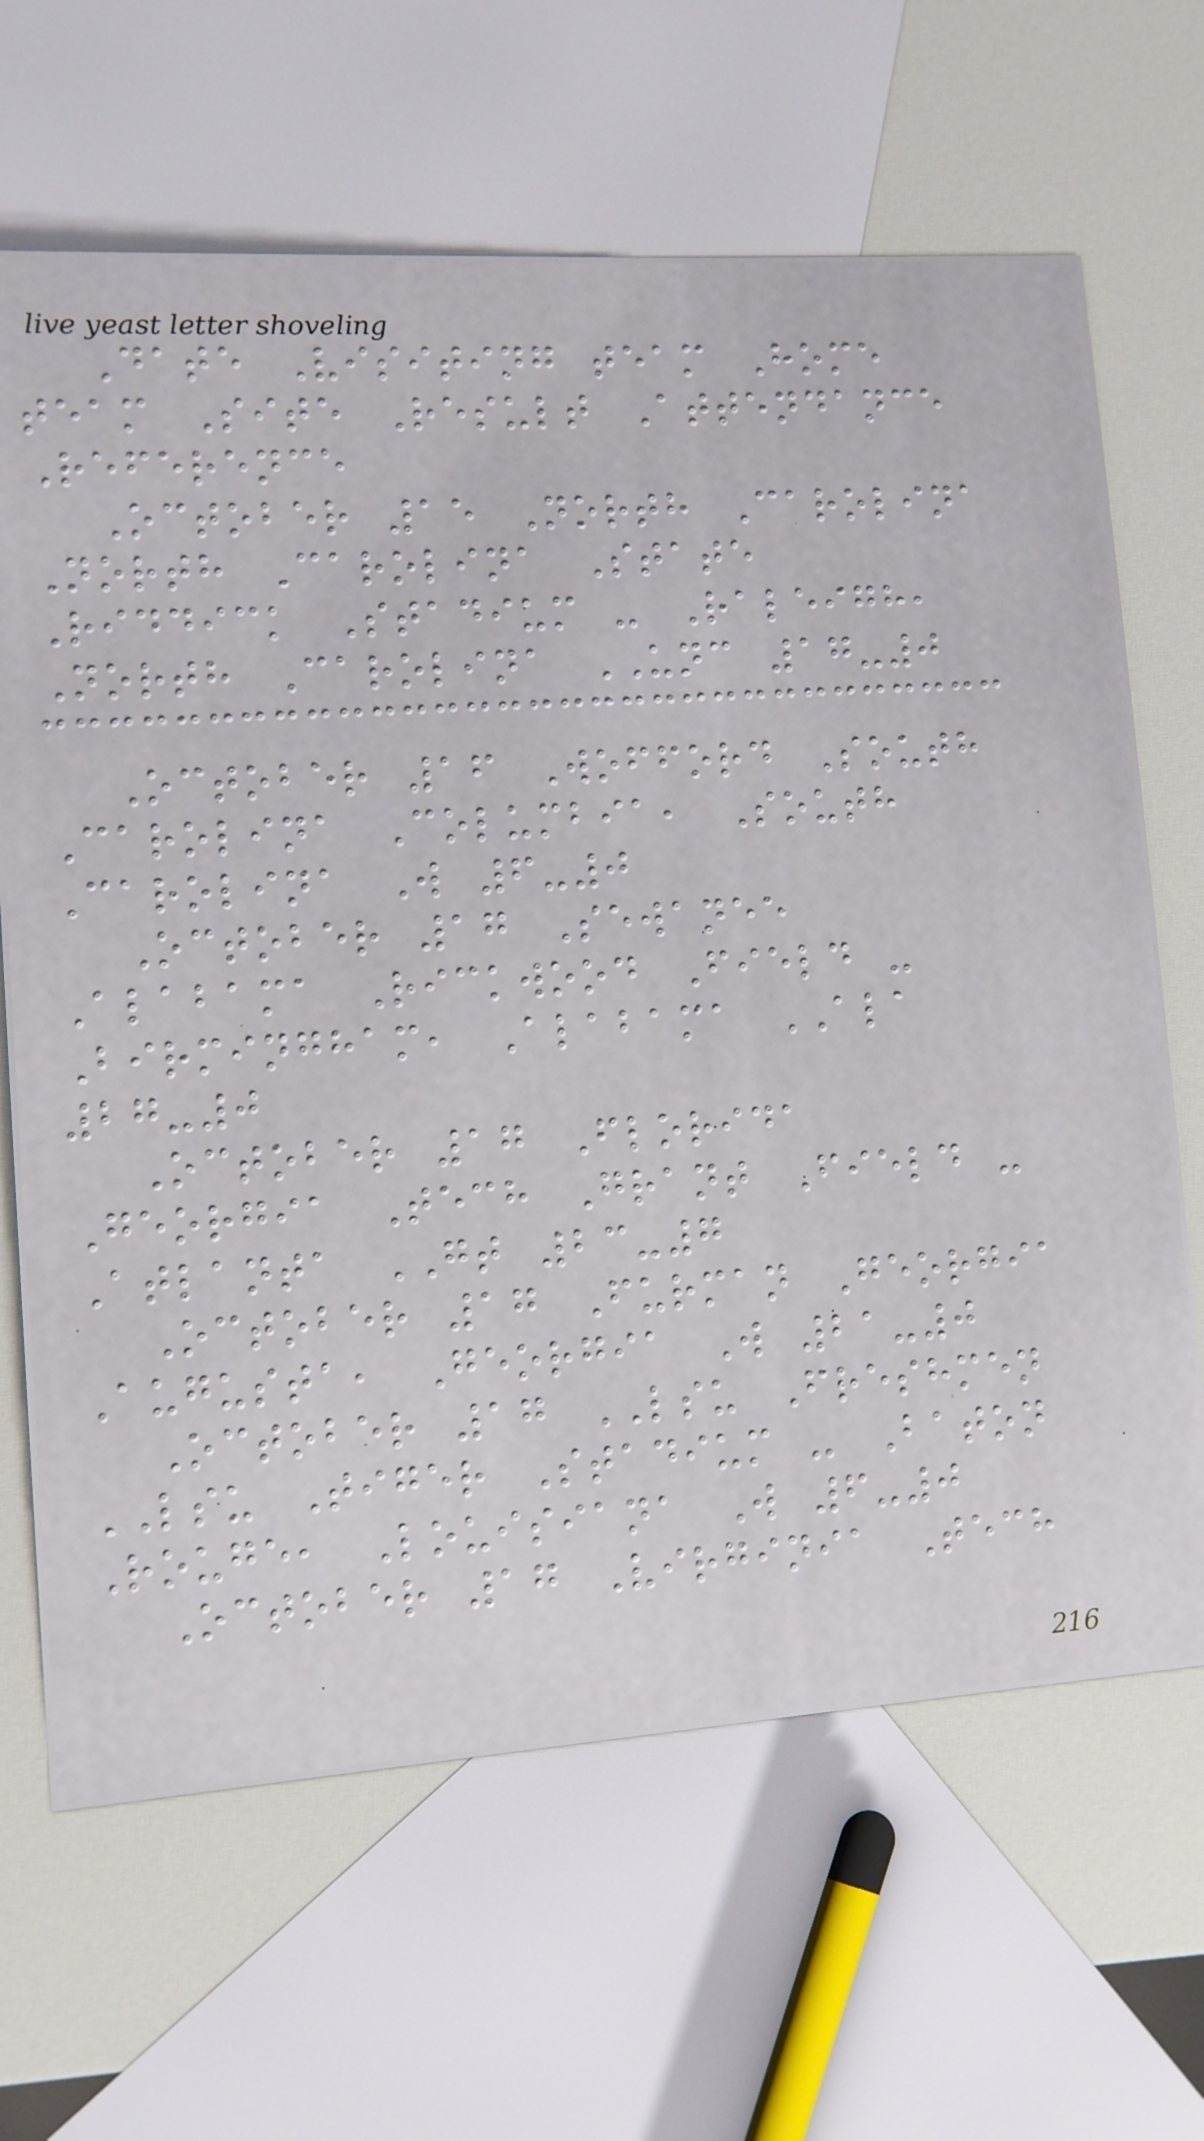Date Visiting team Home
team Site Result Attendance
Reference
October 15 North Carolina
North Carolina State
Riddick Stadium - Raleigh,
North Carolina UNC 17-0
October 16 Wofford South
Carolina Columbia, South
Carolina W 6-0
October 17 Sewanee
Alabama Rickwood Field -
Birmingham, Alabama ALA
27-0
October 17 Florida
Georgia Tech Grant Field -
Atlanta GT 23-7
October 17 Furman Georgia
Augusta, Georgia W 21-0
October 17 LSU Freshmen
LSU Tiger Stadium - Baton
Rouge, Louisiana W 6-0
October 17 Virginia Tech
